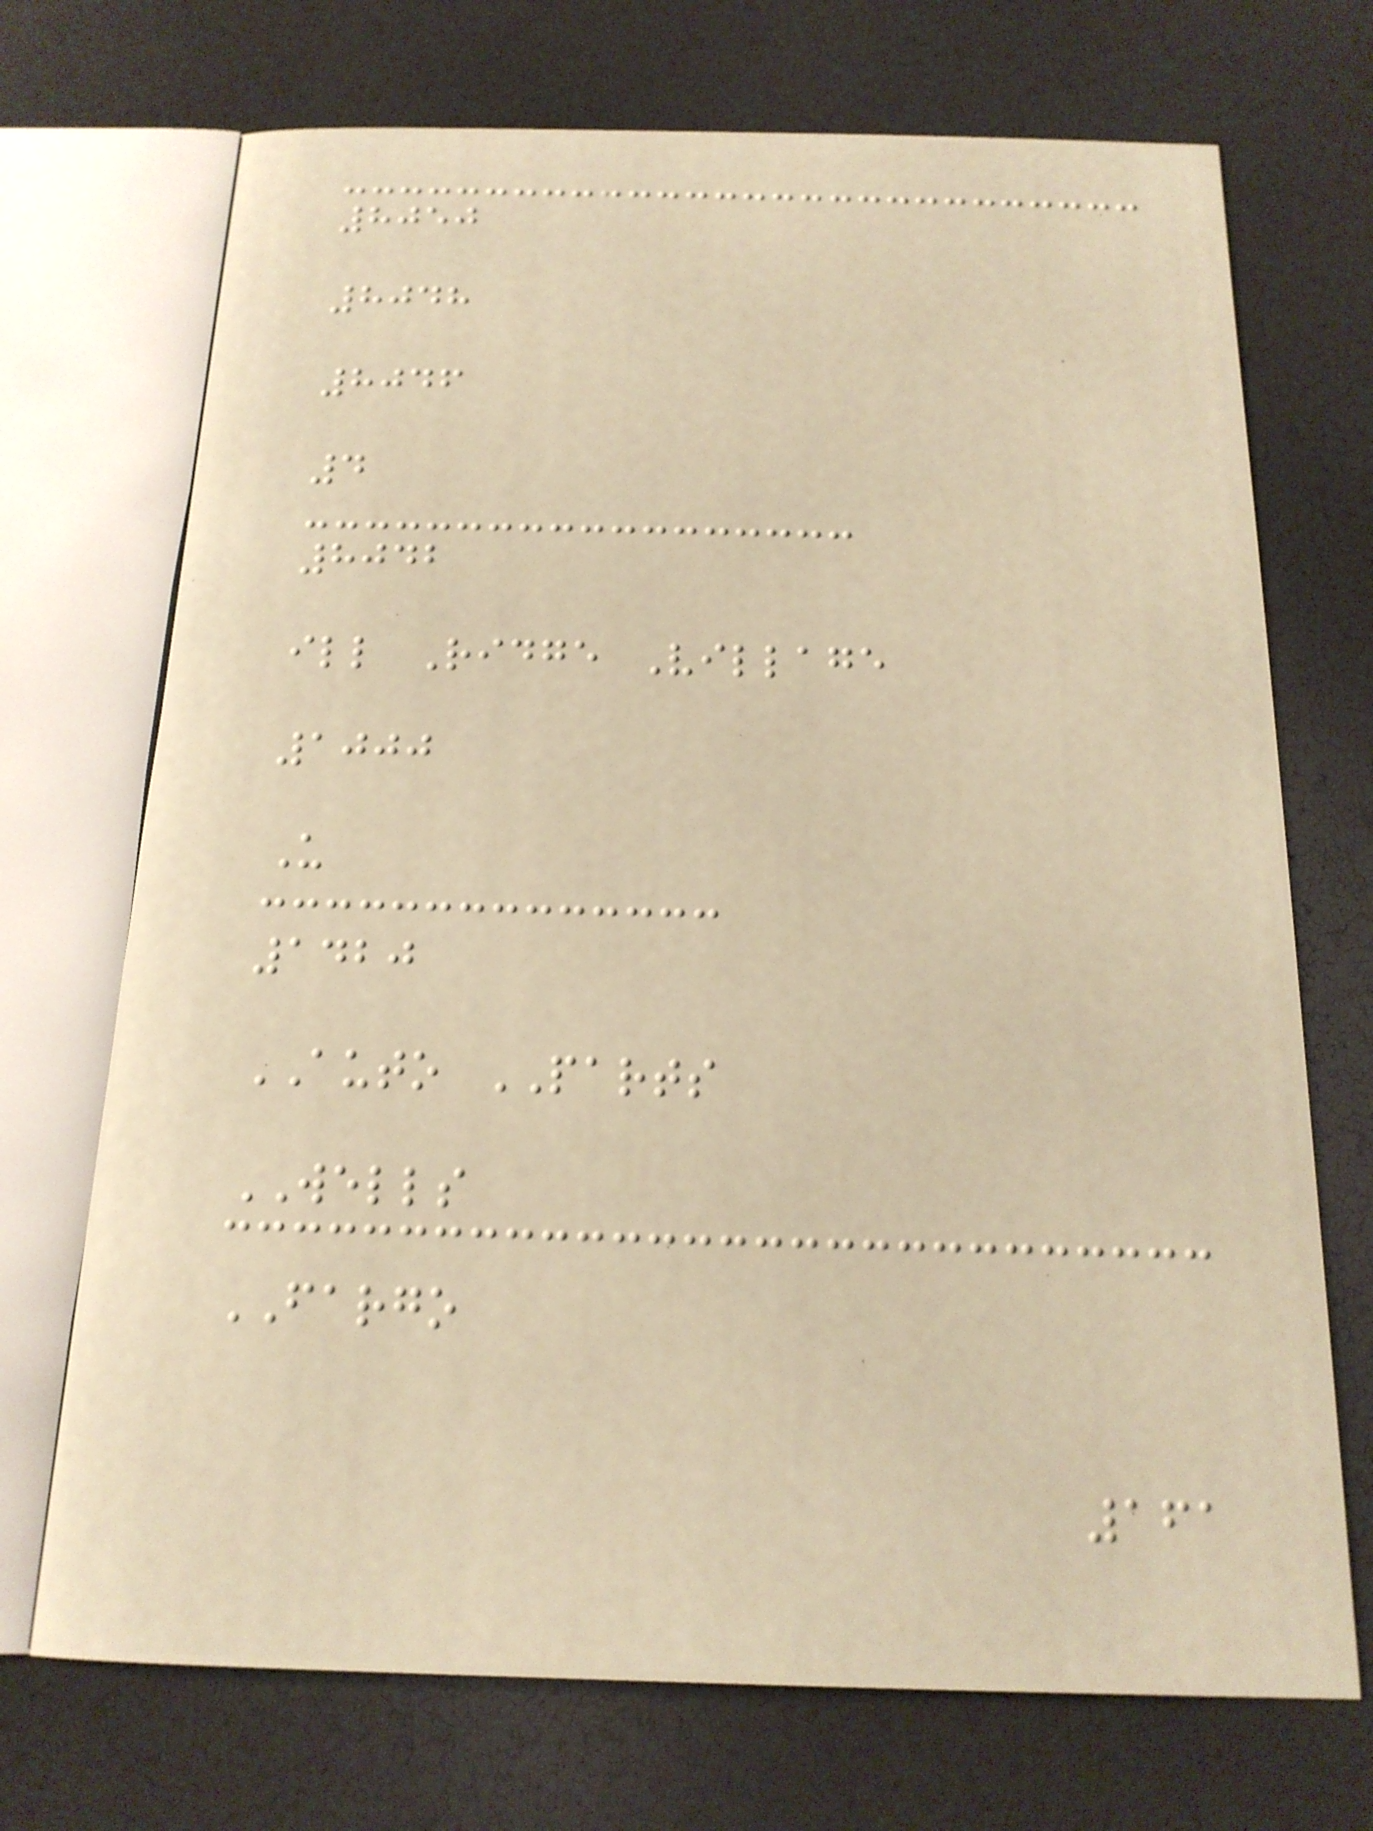8050
8048
8046
4
8042
ill Ridge Village
1000
U
1420
AUTO PARTS
WELLS
FARGO
161
